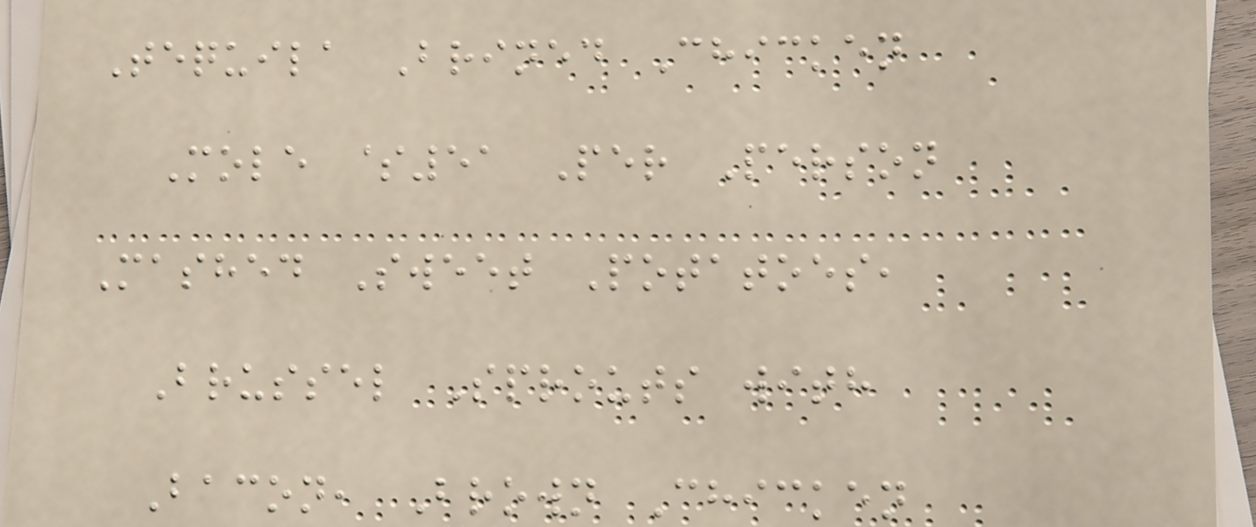Tequila Brined Chicken
Mole $51 Per Person
Mashed Sweet Potatoes,
Brussel Sprouts with
Bacon, Brown Chicken
